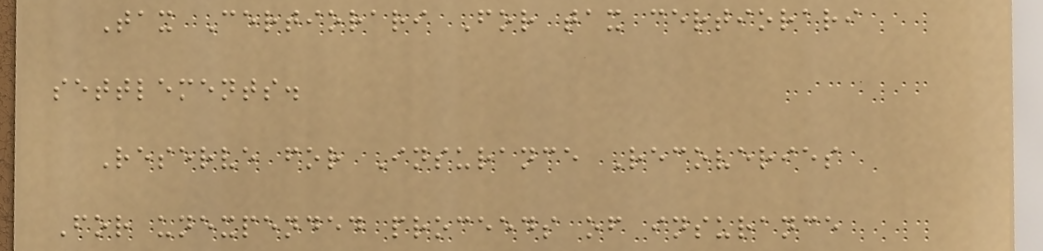Tax Certiorari For tax certiorari
settlements.
Reserve for Insurance Recoveries
For unexpended proceeds of insurance
